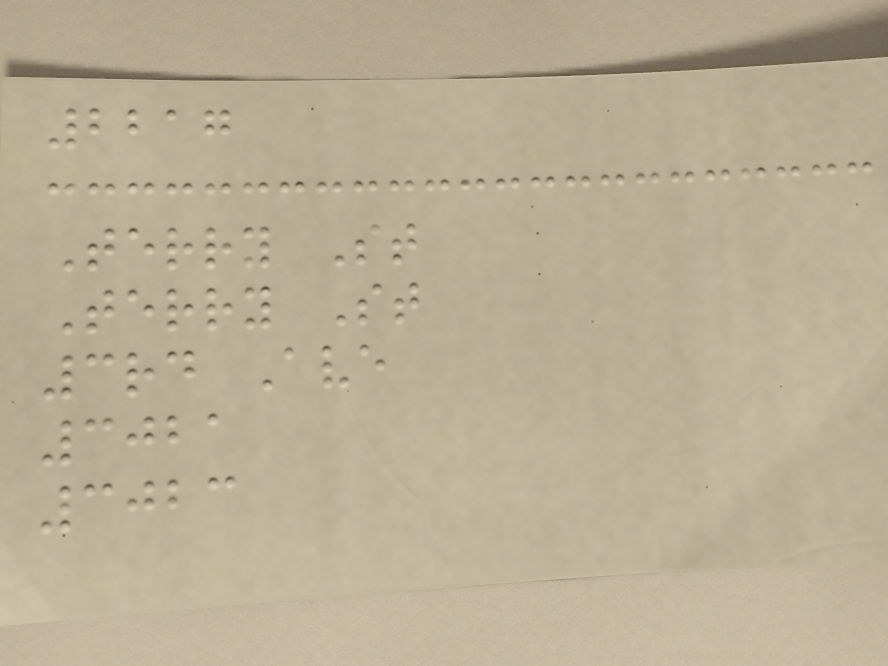2217
Terry St
Terry St
3rd Ave
3021
3023
